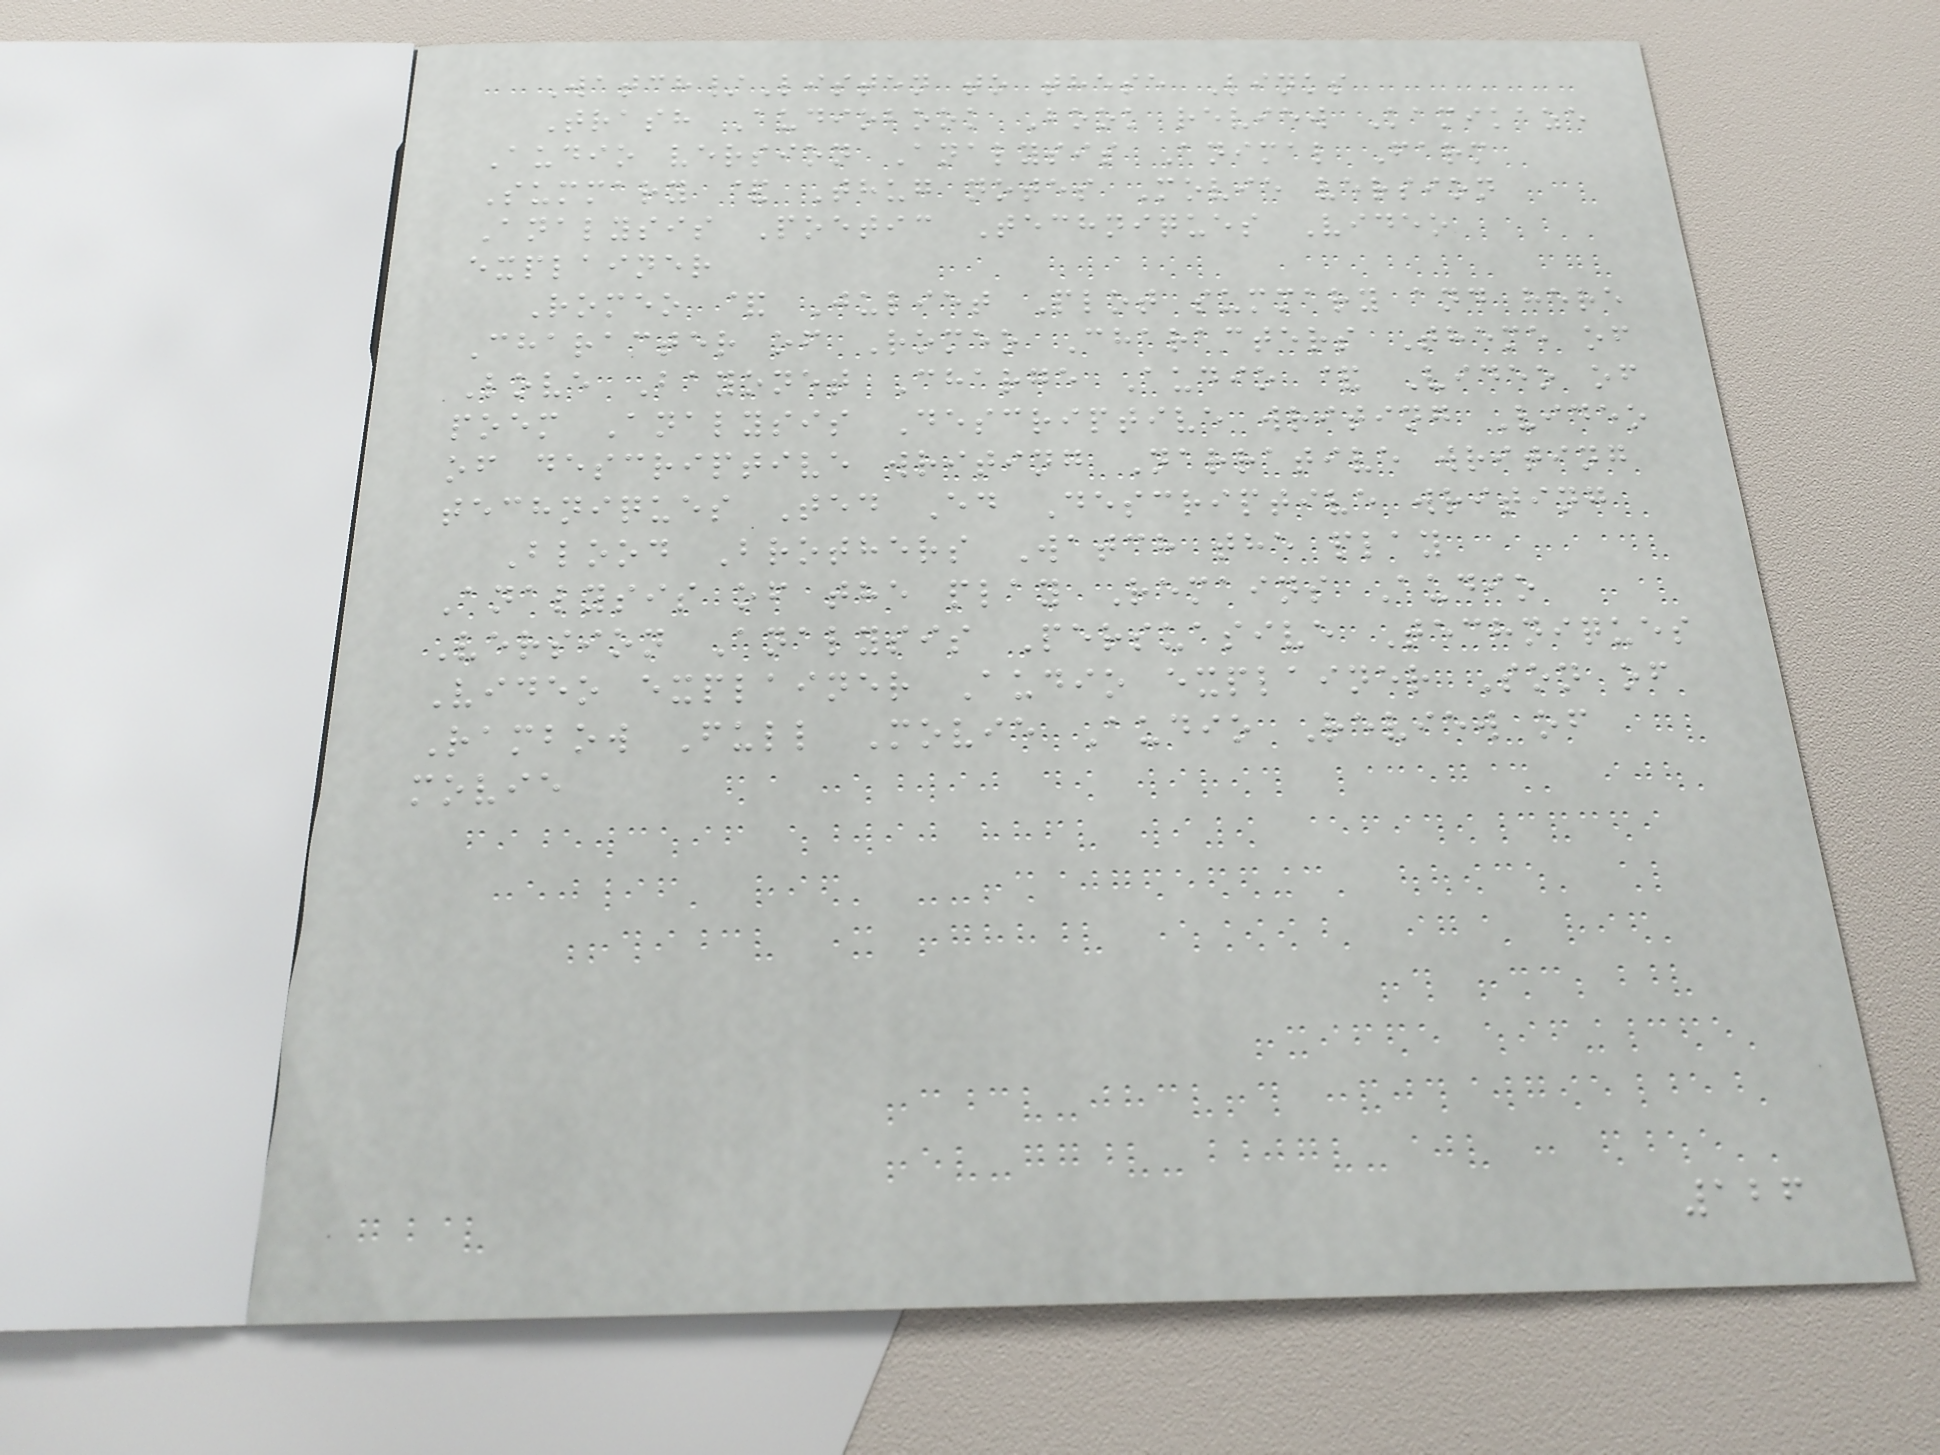Watch/Listen to these Links
Trash Audiobook Book review Kamikaze
Audio version Analysis Animal Farm
Summary & Thug notes Movie version
Analysis Poetic Techniques Video
explainer
Romeo & Juliet Plot summary and here
Character of Romeo Characters Theme of
Love Bayonet Charge Audio & Video of
poem Analysis Descriptive writing Video
of descriptive writing Narrative writing
techniques Ted Ed Descriptive writing
Blood Brothers Watch the play
Analysis of the play Remains Audio
Version Analysis Persuasive Techniques
Video explainer Audio explainer Son of
Rambow Full Movie Audio Review of
movie
126
